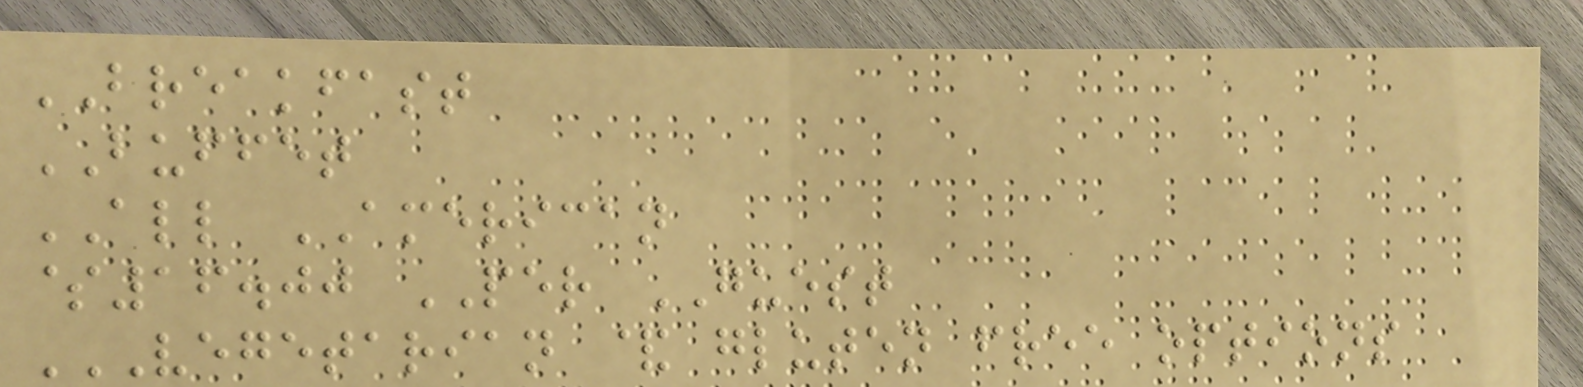BREAKFAST
BUFFET
ALL AMERICAN
$16.00 PER GUEST
VEGETARIAN & GLUTEN FREE OPTIONS
